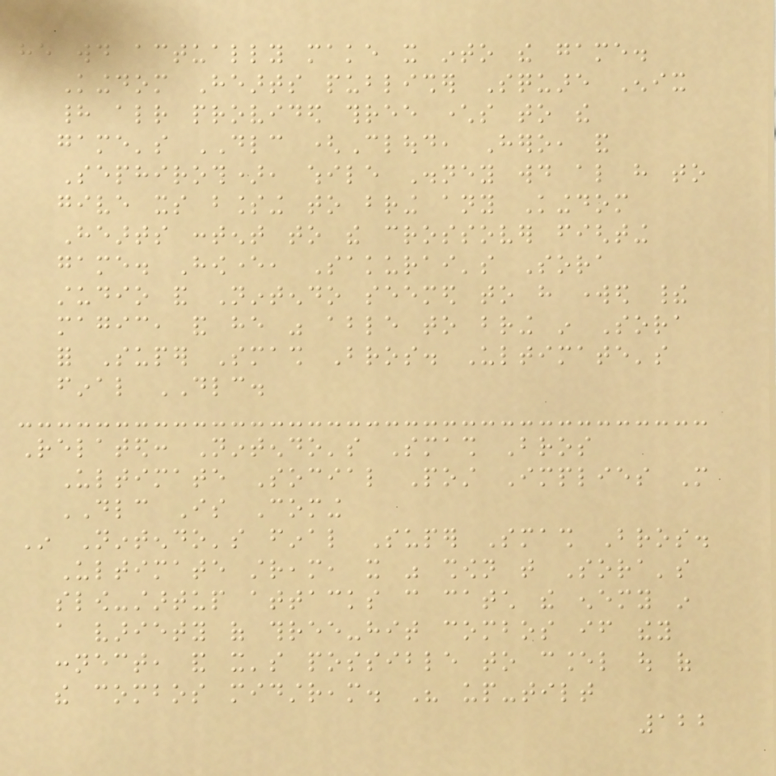he would actually make it into the game.
Kingdom Hearts publisher Square Enix
had already provided three characters to the
game's DLC (Cloud, Hero, and
Sephiroth), while Disney would also have to
give its blessing to bring any Kingdom
Hearts content to the crossover fighting
game. However, Sakurai's Sora
studio and Nintendo seemed to have worked their
magic, and he was able to bring in Sora
for Super Smash Bros. Ultimate's
final DLC.
Related: Nintendo's Smash Bros
Ultimate Social Post Implies More
DLC Is Coming
In Nintendo's final Super Smash Bros.
Ultimate stream, it was shown that Sora's
slow-startup attacks can catch the enemy in
a variety of three-hit combos if they
connect, and it's possible to cancel out of
the combos midstream. His up-tilt
122
